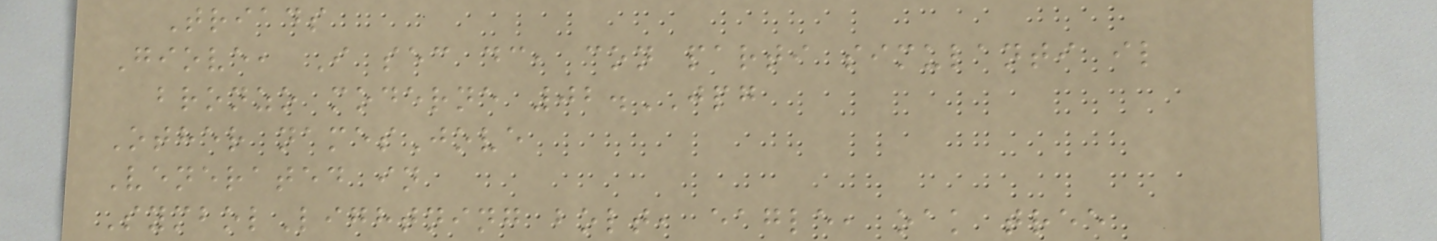Triads
Giove, I sec dc, con parti simulanti il
bronzo moderne 02.JPG
Other namesJove
Venerated in
SymbolLightning bolt, eagle, oak tree
